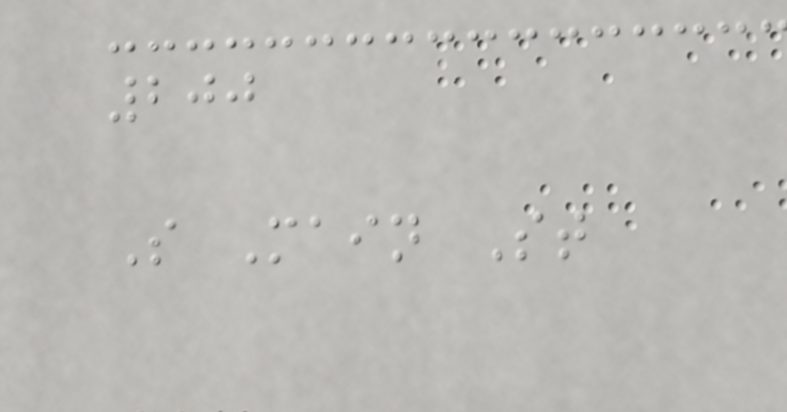200
S Main St
